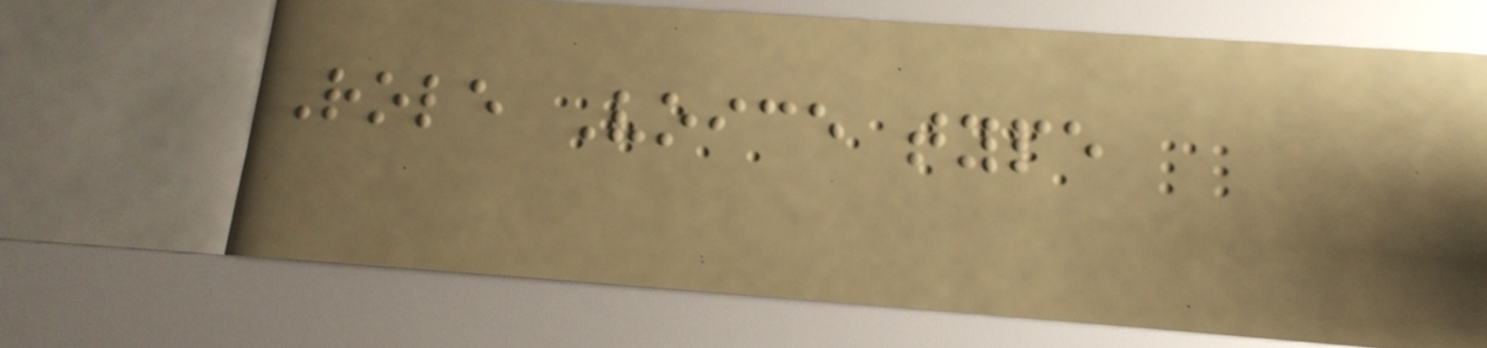Role Voice type
